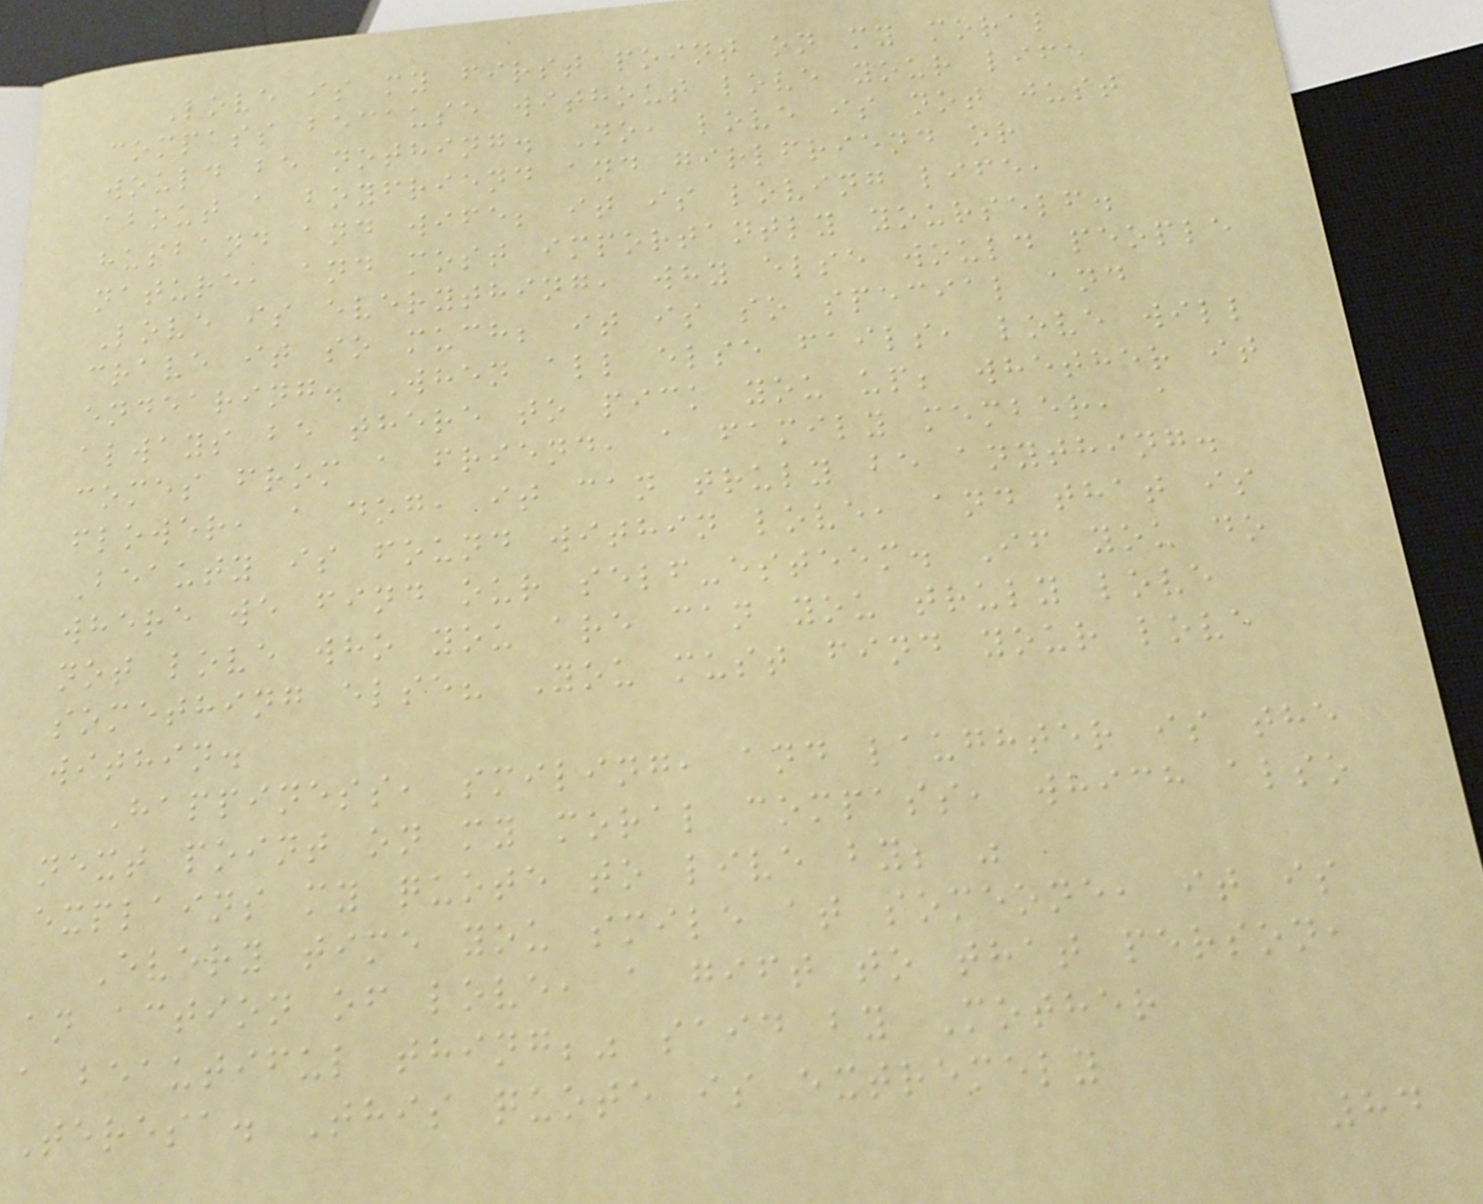Love is my first point on my moral
compass because without love your life
would be nothing. No, love is not just
about a boyfriend and girlfriend or
husband and wife; it is loving life,
nature, and most importantly yourself.
Love is everything, why else would people
crave it so much; it is so special and
endearing. When all else fails, love will
always be there to pick you up; whether it
comes from a friend, a family member, a
flower, a dog, it can truly be anything.
Beauty is found within love, and that is
where we find our self-esteem. If you do
not love who you are can you truly love
something else? You must find your love
within.
Happiness, smiling, and laughter is the
next point on my moral compass, which also
explains my quote to live by; "
Every time you smile at someone, it is
an action of love, a gift to that person,
a beautiful thing;" said by Mother
Teresa. This quote is extremely
84
